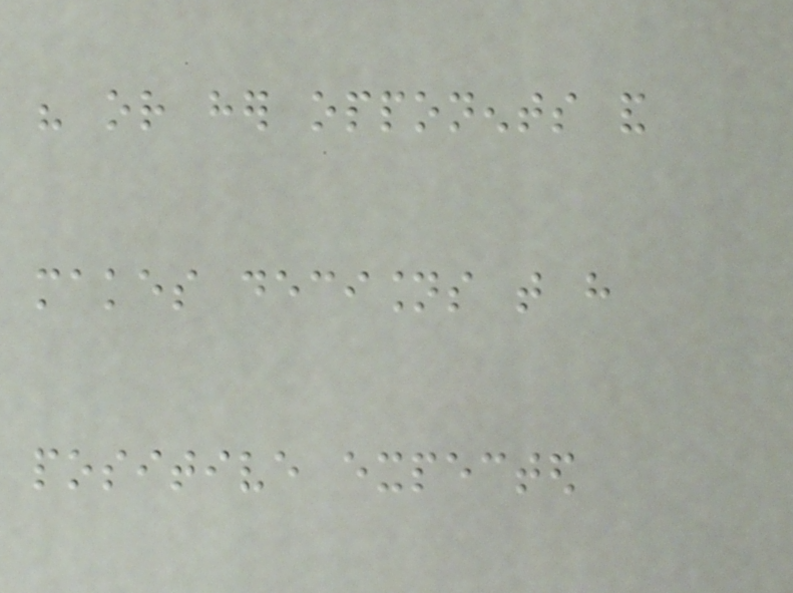his or her opponents and
makes decisions that have
positive expected
